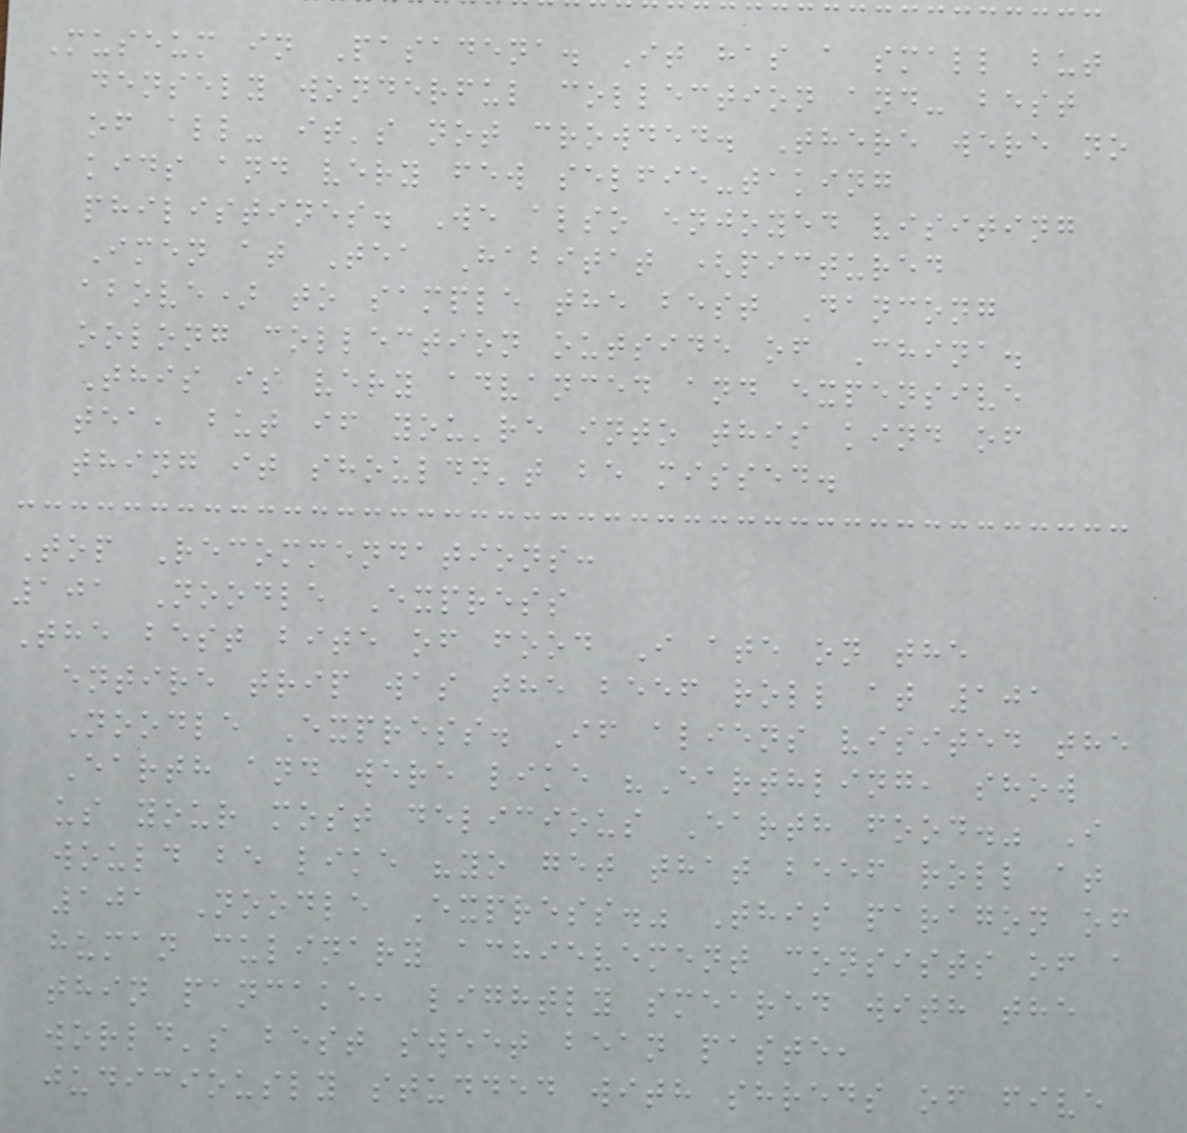Museum in Pasadena. It has a small but
densely wonderful collection and- best
of all- it's not crowded. There were no
kids and very few selfie-taking
philistines. We also enjoyed visiting
Imen at Tea Habitat (pictured
above) to sample the best Dancong
oolong collection outside of China.
This is very advanced and expensive
tea, but if you're into this kind of
thing it shouldn't be missed.
Top Recommendations:
101 Noodle Express
The best bite of food I ate on the
entire trip was the beef roll at 101
Noodle Express. If aliens visited the
Earth and were like "Earthling, show
us your most delicious Earth food." I
would be like "yo get that beef roll at
101 Noodle Express." This paragon of
human culinary achievement consists of a
thin pancake, lightly smeared with the
world's best sweet bean paste,
judiciously studded with shreds of five
